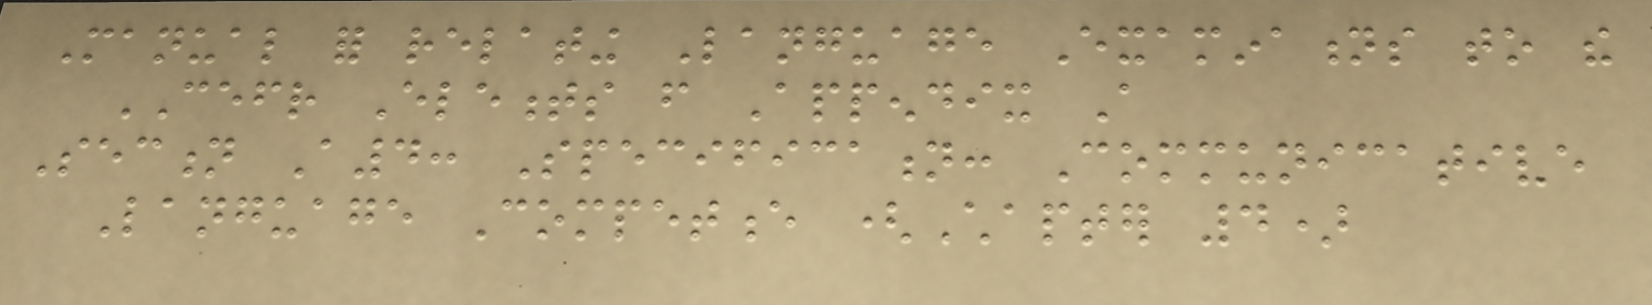Manual for relating Language Examinations to the
CEFR Elements from Appendix A
Section A4: Specification: Communicative
Language Competence (Chapter 4)
